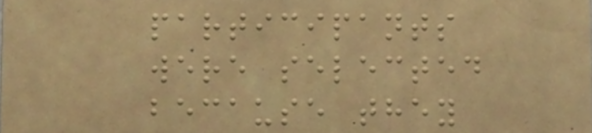participants
were selected
because they
